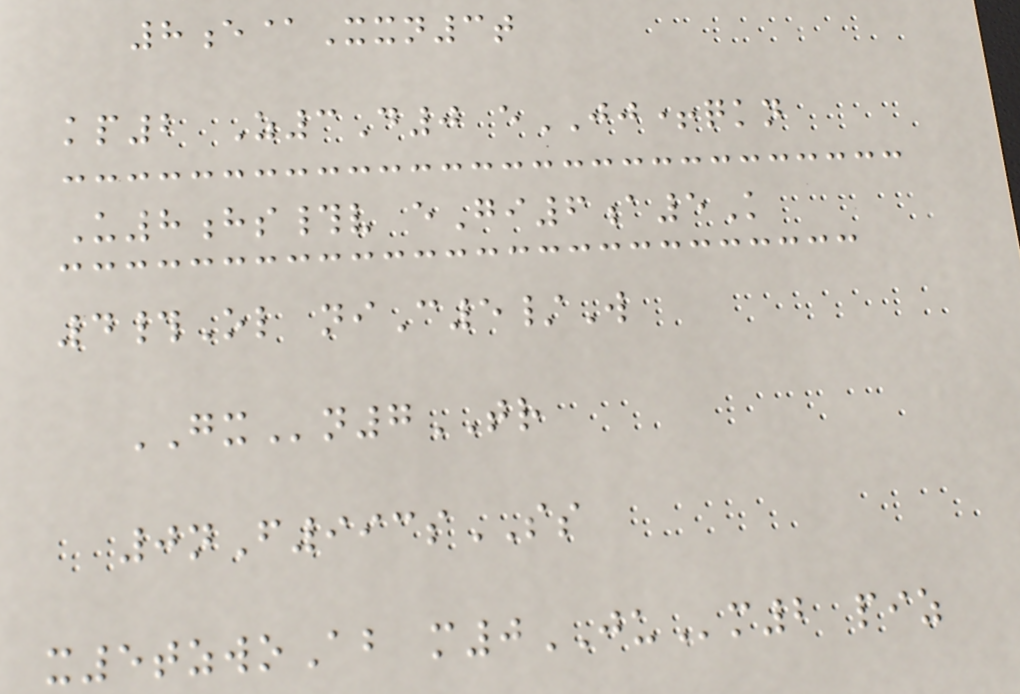8e@Xxn3t
kp2 Z3D0 eJJ+qkn
U8hs#v eGi6a5K
4#Ol niC5/W
GXn7TR
0nF993sSS
x5tzwoAb m0JUm2 piz
